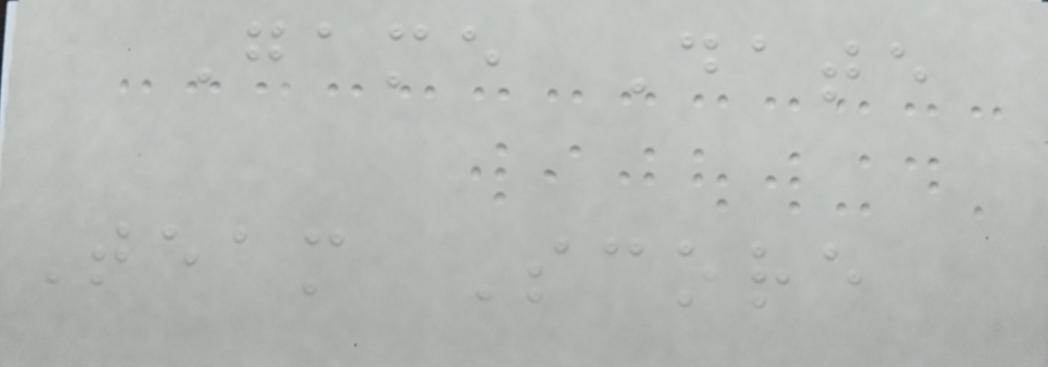Game Date
Team Score
